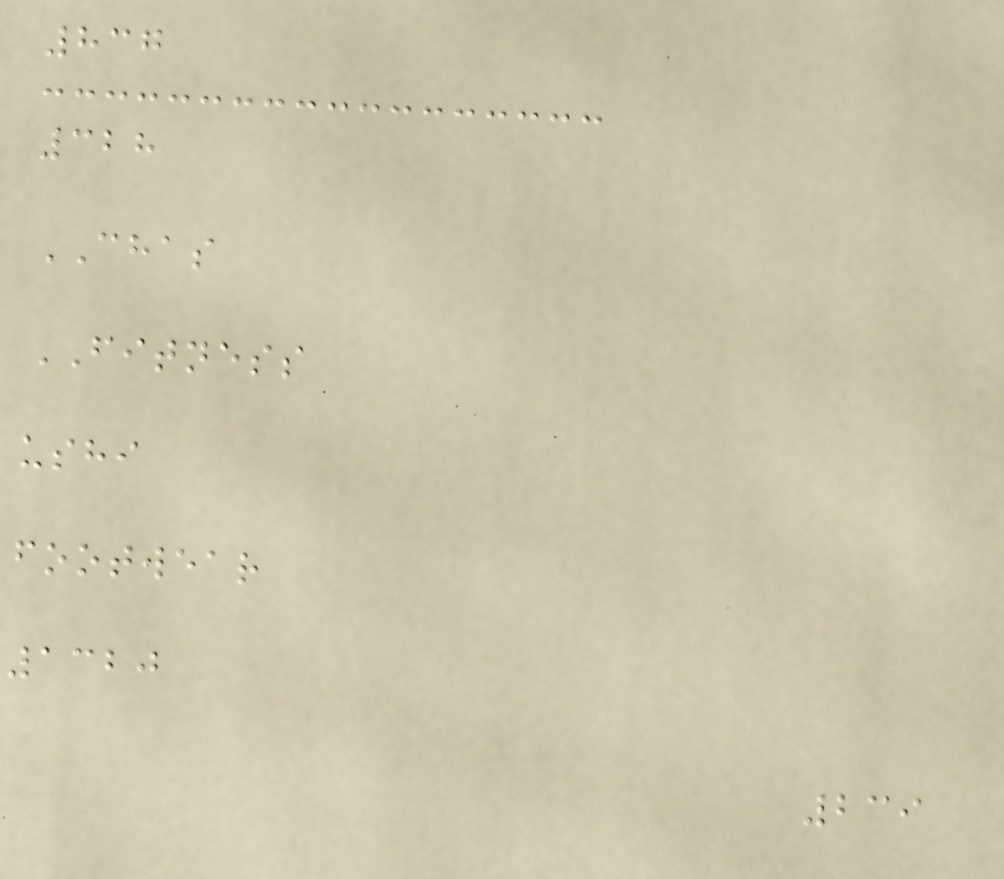837
328
CHAS
FITNESS
ushi
footwear
1320
239
